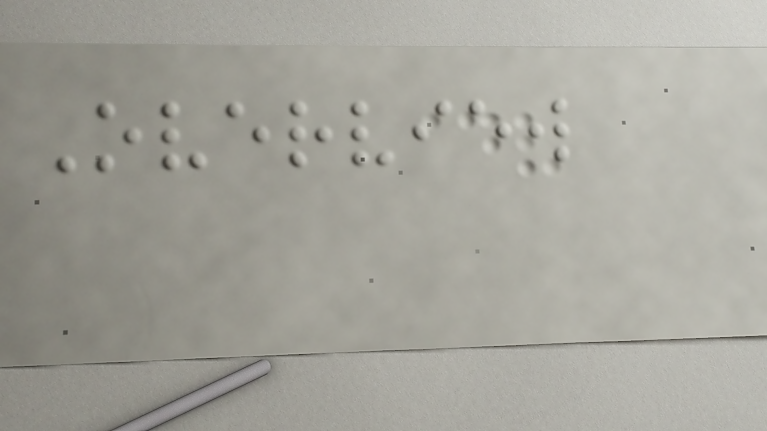Overview
